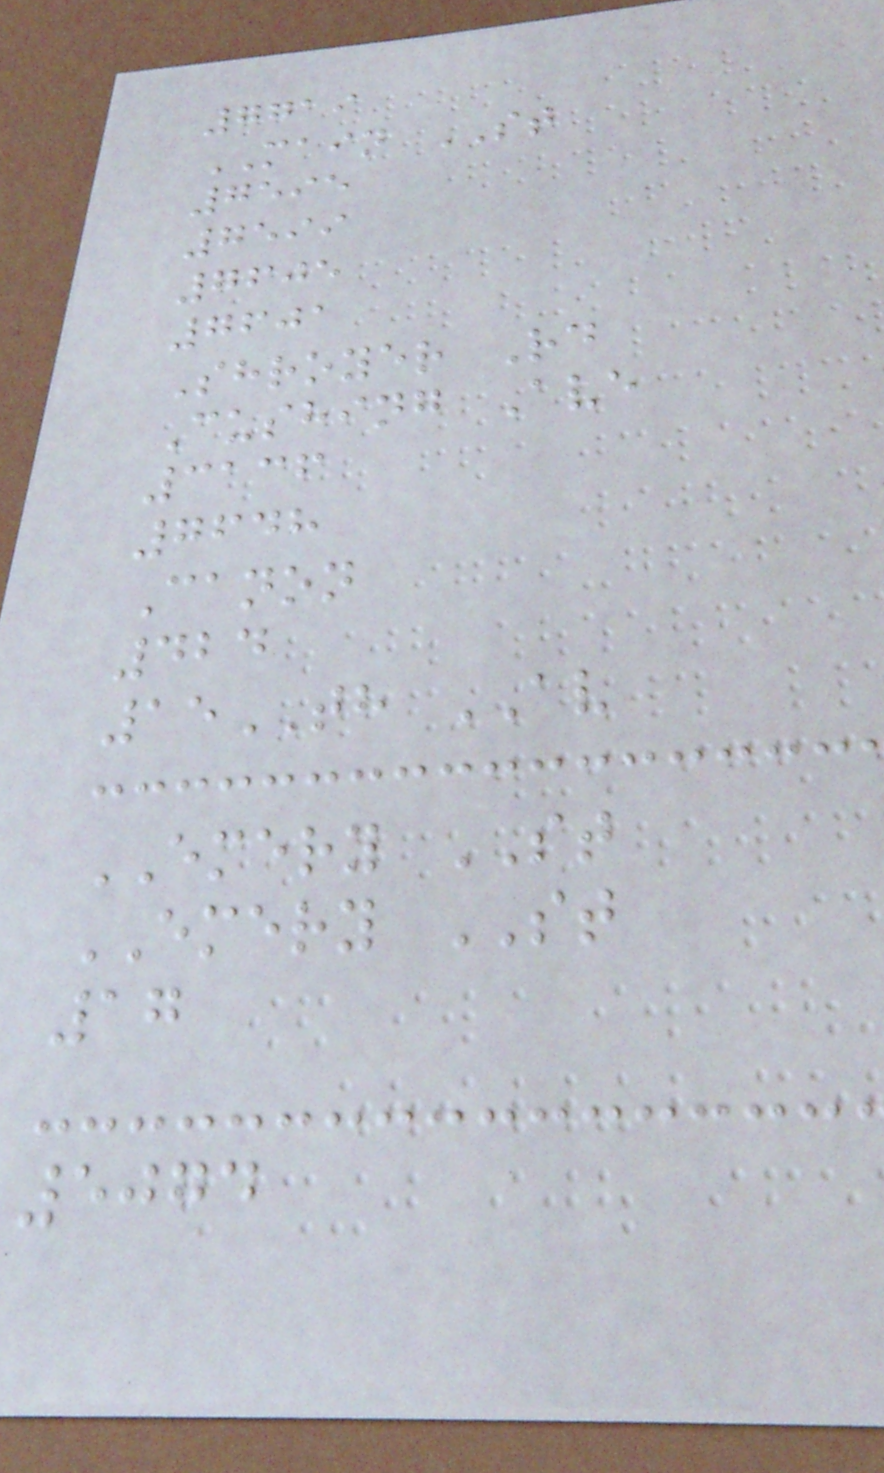7719
MAIN ST
7595
7599
7605
7601
Shroyer Rd
Cushing Ave
3136
7648
Canon
424
15TH AV
EMERY ST
EMERY ST
17
5074
